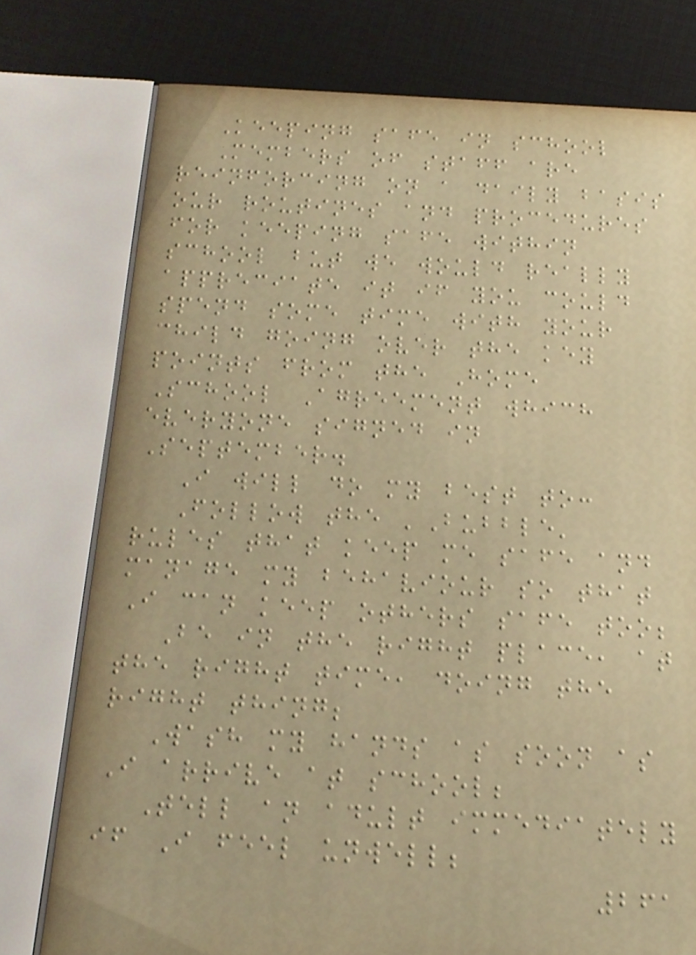Keeping safe in school
Members of staff are
reinforcing on a daily basis
our routines and procedures
for keeping safe within
school but we would really
appreciate it if you could
spend some time with your
child going over the key
points from the Home
School Agreement which
everyone signed in
September.
I will do my best to:
Follow the 'Bubble'
rules that keep me safe and
manage my behaviour so that
I can keep others safe too;
Be in the right place, at
the right time, doing the
right thing;
Wash my hands as soon as
I arrive at school;
Tell an adult immediately
if I feel unwell;
261
